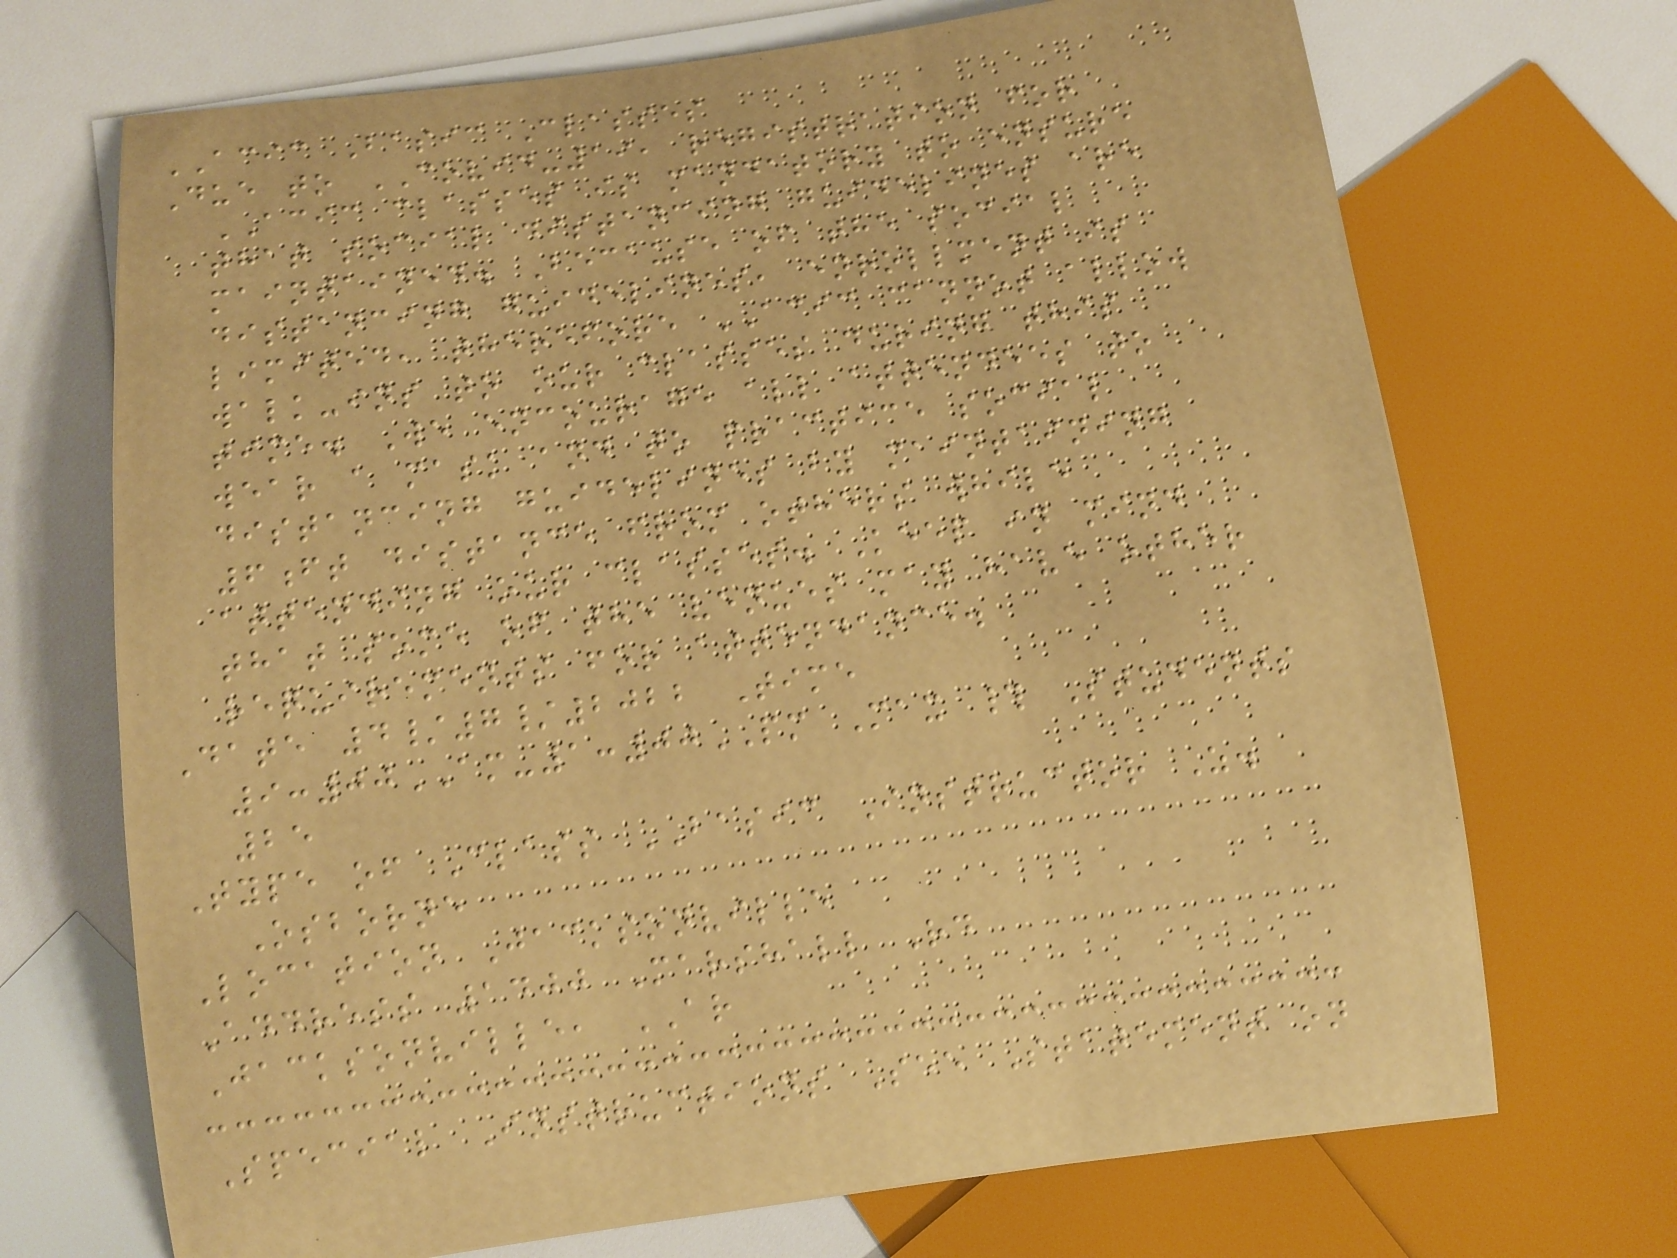ACIC Basic Classes
Due to COVID-19, registration for
ACIC classes is mandatory to ensure
that social distancing guidelines are
maintained. Because of the social
distancing guidelines, enrollment is
limited, therefore ACIC cannot allow
walk-ins to our classes during this
time. We encourage all attendees to
wear a mask and to practice social
distancing guidelines by maintaining
6ft distance from others while
attending our classes. Keep in mind
that some of the venues may have other
requirements for attendance.
Date 4/7/2022 Time
9:00AM-1:00PM Max # Students
25
Type of Class BASIC Instructor Z.
Osborne
Location Jacksonville
Address 1400 Marshall Rd
Jacksonville, AR
Special Instructions See Statement on
